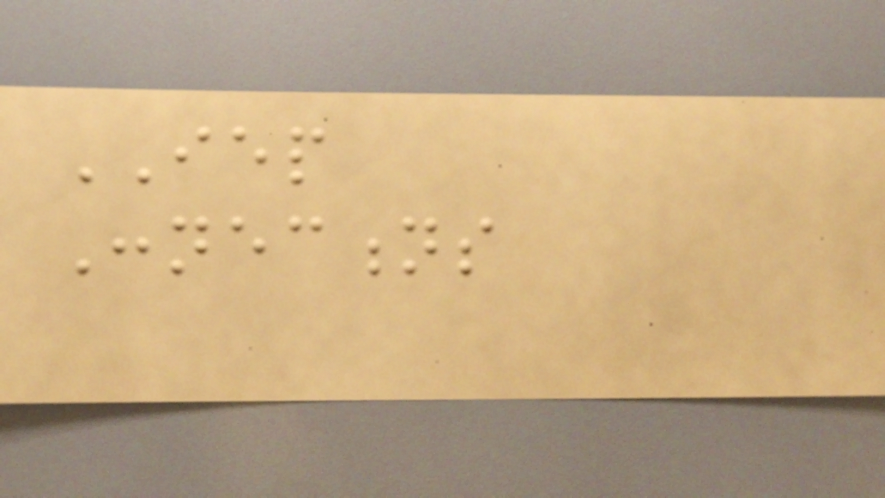IEP
Connections
